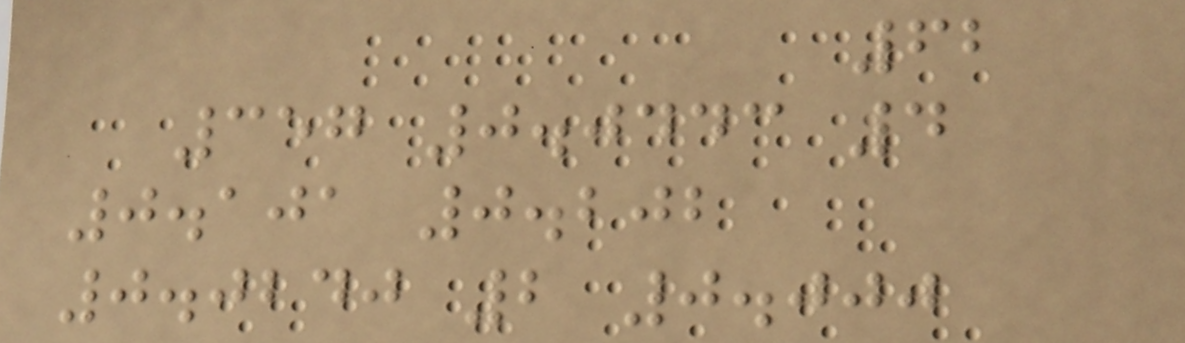62
357 0.0443 4
0.101 0.202
0.0240 2 0.000
